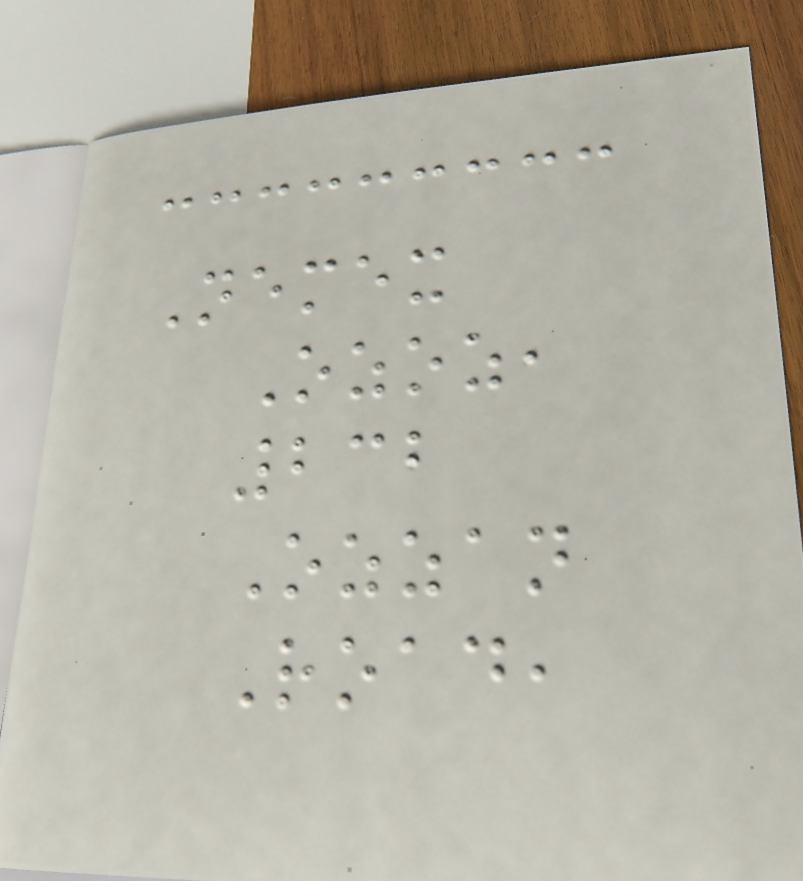Nemex
Ozoz,
232
Ozzan
Road,
